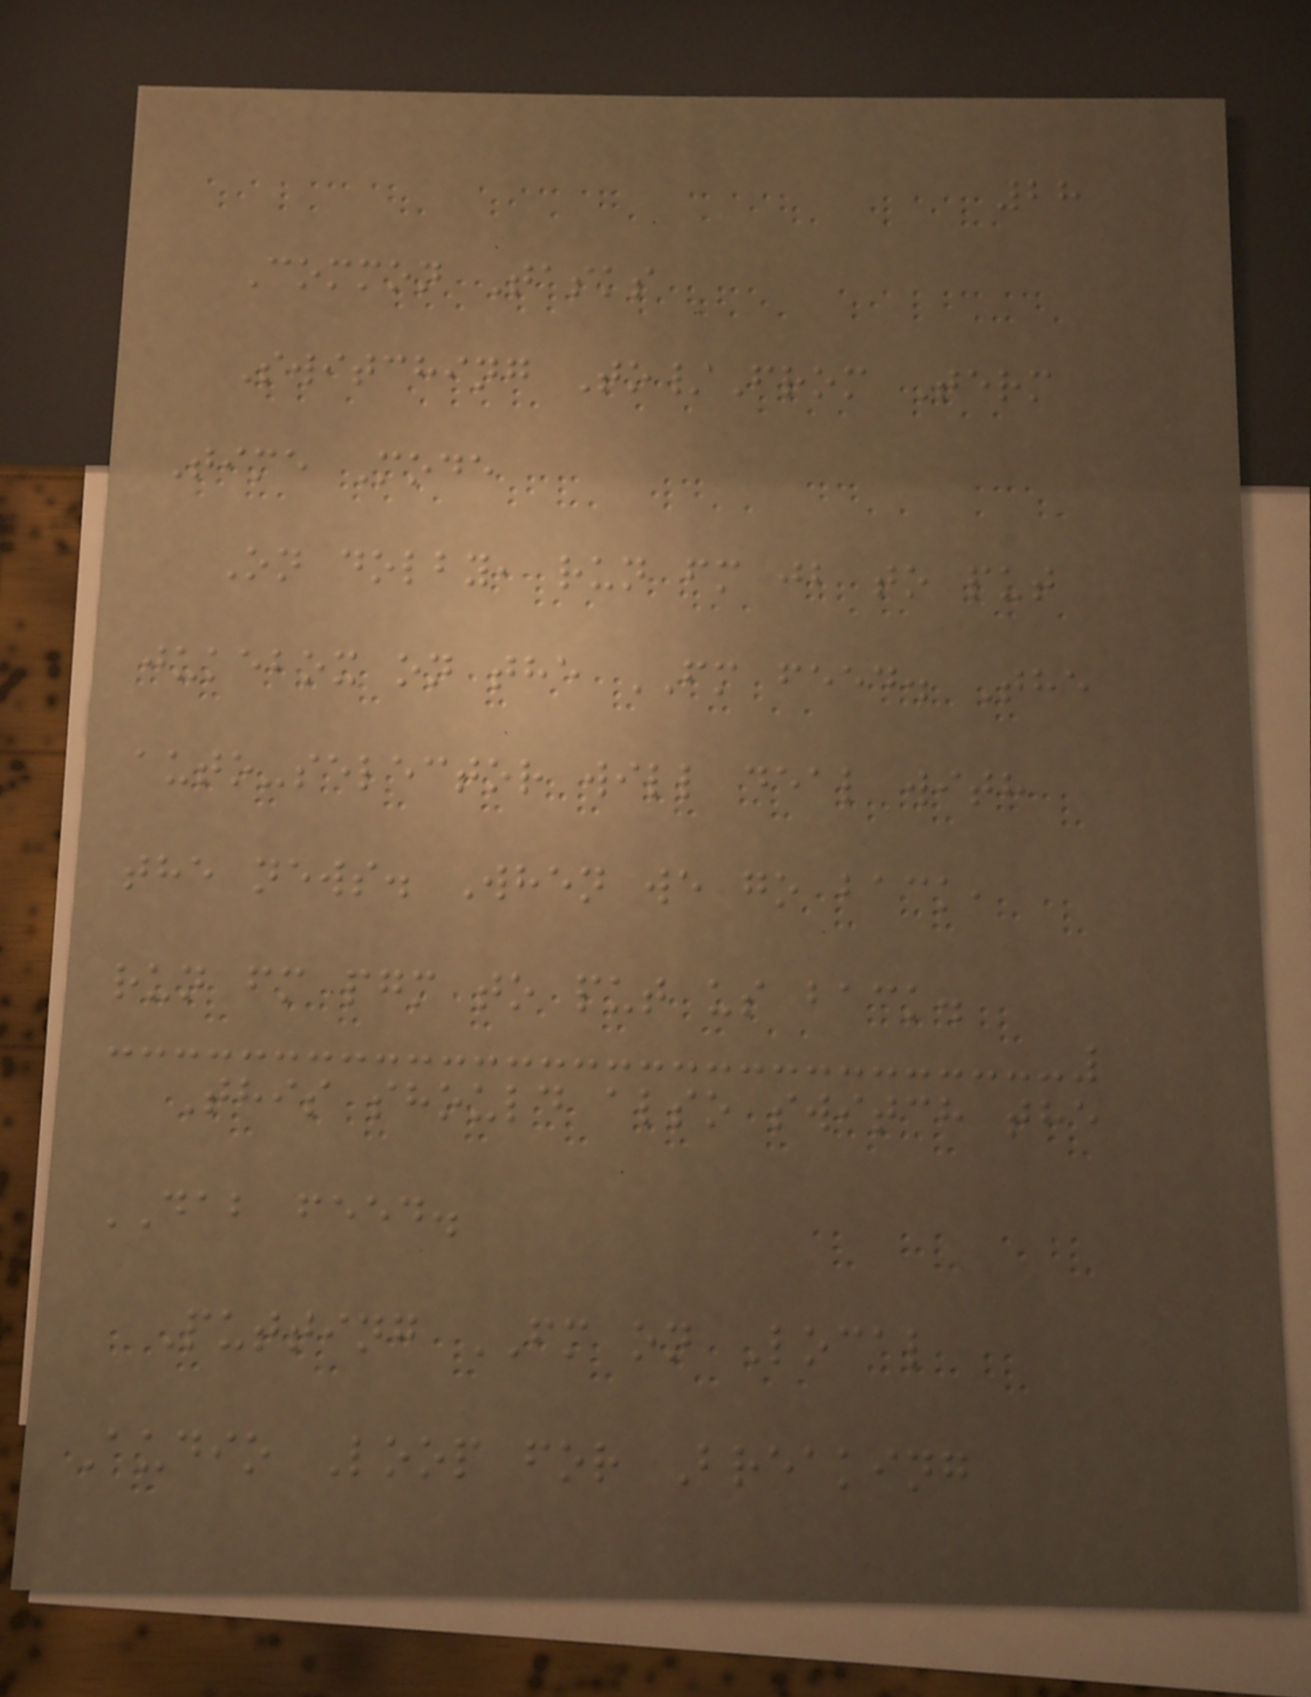28
Common Tasks
Switching To/From Term
Time Mode
On dolby, run fm jb to put
jukebox on the FM feed. The
auto-selector will deal with
the news. When we go back,
run fm pgm to put us back.
This should also switch the
DAB feed.
Putting FM on Local
Audio Loop for Breaking
